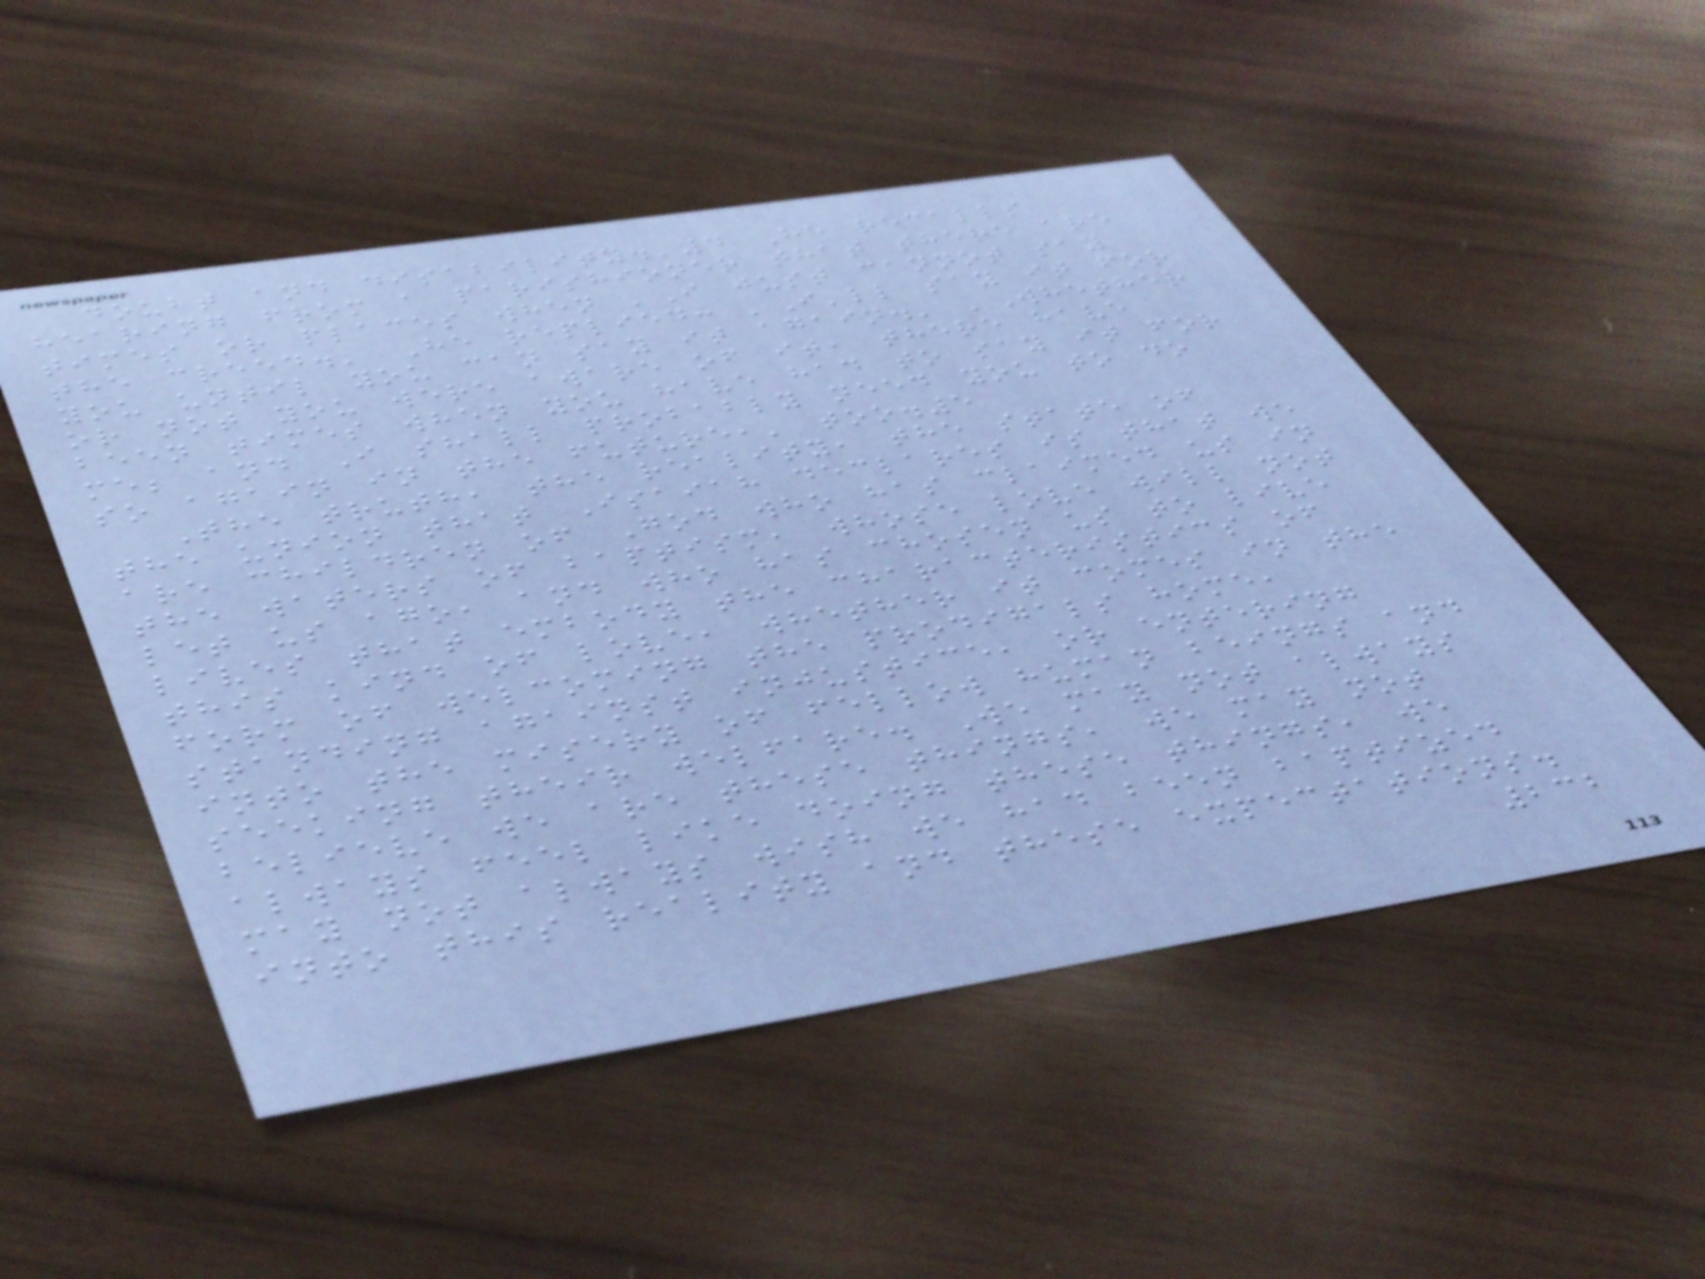doubt and disability.'4 He recalls
hearing from a parishioner that there are
times or places when 'I just cannot say
the creed.' He replied: 'I'll say it for
you until you can say it again.' 'Whether
or not you were aware of it, there have
been times when you have had to say it for
me; and I shall probably need you to do
so again in the future,' too.5
The truth, the reality, the state of
the union that Isaiah declares is that we
are children of God who has claimed us in
the waters of baptism, whose love will not
let us ago, and who has chosen us to live
lives that embody the characteristics of
this kind of love, whether it comes in the
form of welcoming the prodigals home,
standing against injustice, or entering
into the misery of fellow human beings and
seeking their welfare. We may not always
believe we are these things, we may not
always feel like doing these things, we
may not always wish we had been baptized
into this reality and these expectations.
232
